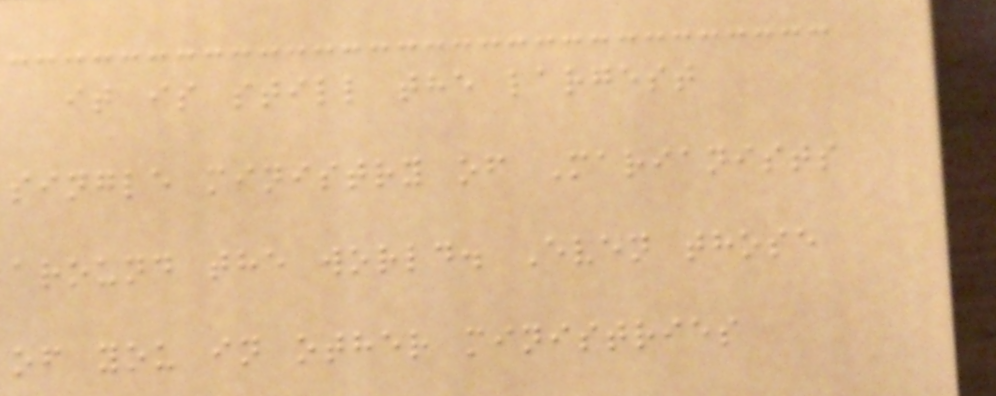it is still the largest
single ministry of Marianists
around the world. Even those
of you in other ministries
